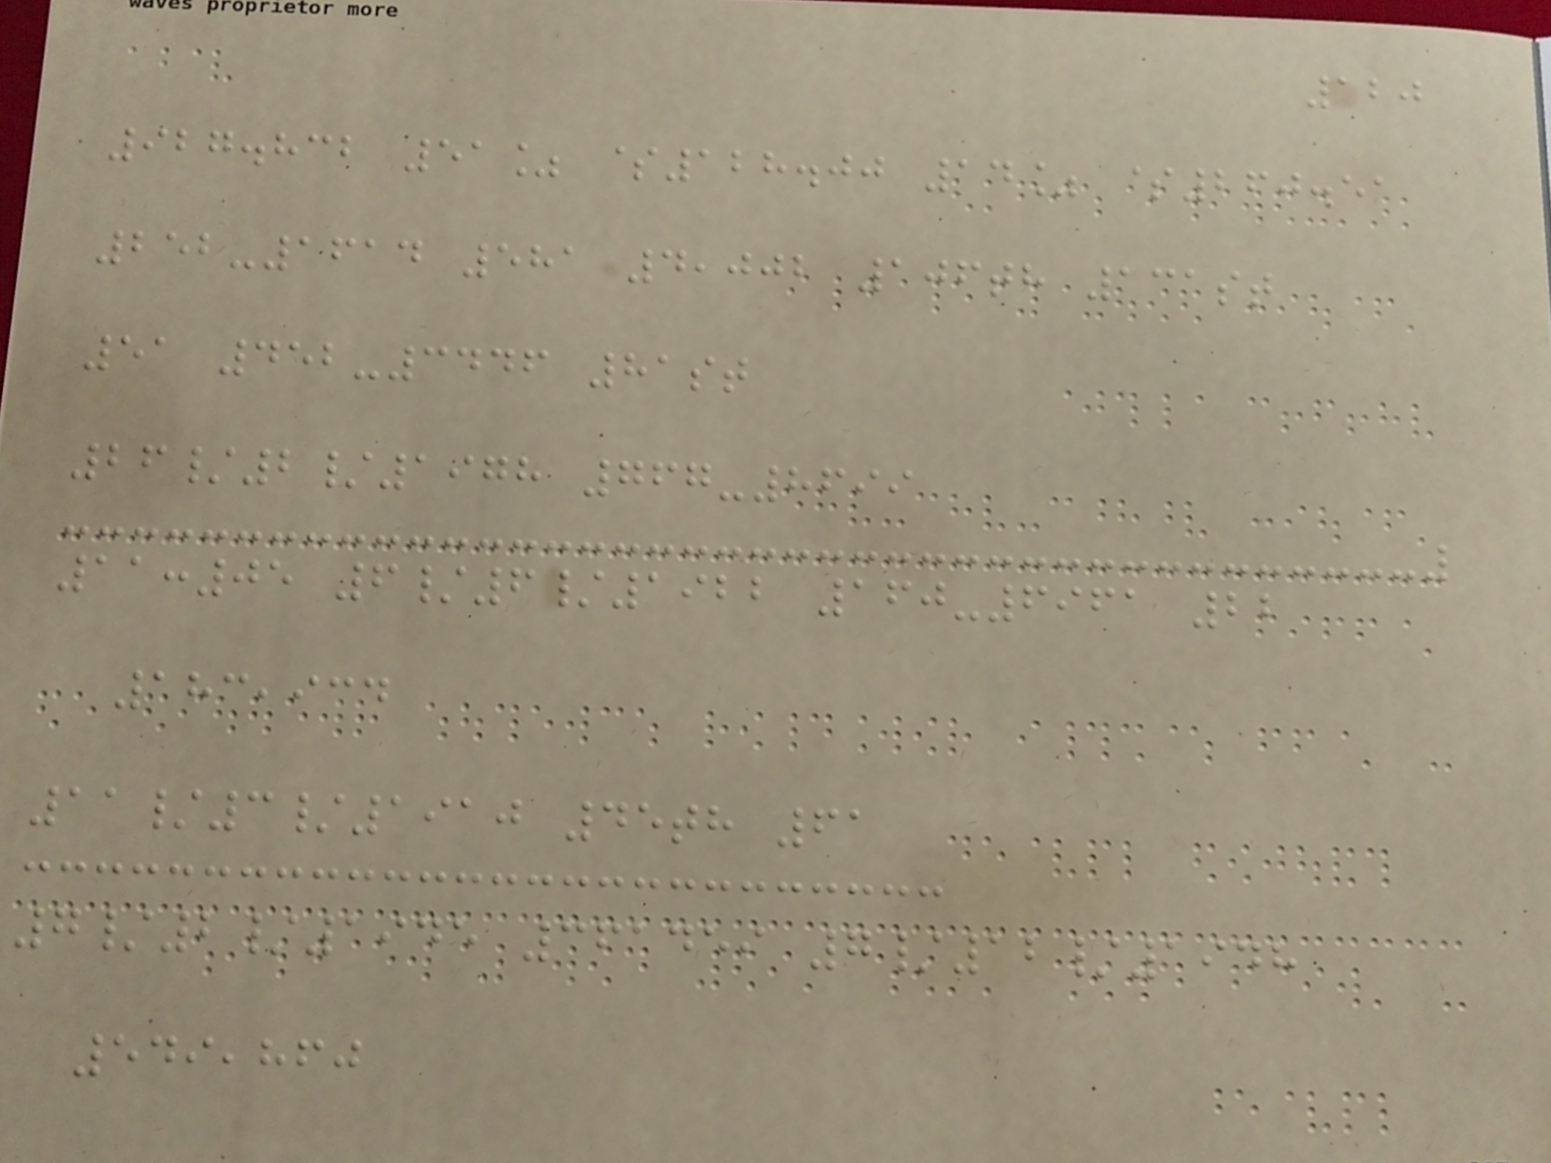120
927.832 51% $128.00 14% $260.51
252-1614 581 4,002 106th 131st
51 452-3446 81st
26/2/1978 767-8699
11:05 6/6/1922 160-6961 22
183,934
11/3/1910 45th 61
7/2/1945 361459 7/12/1948
549,860
